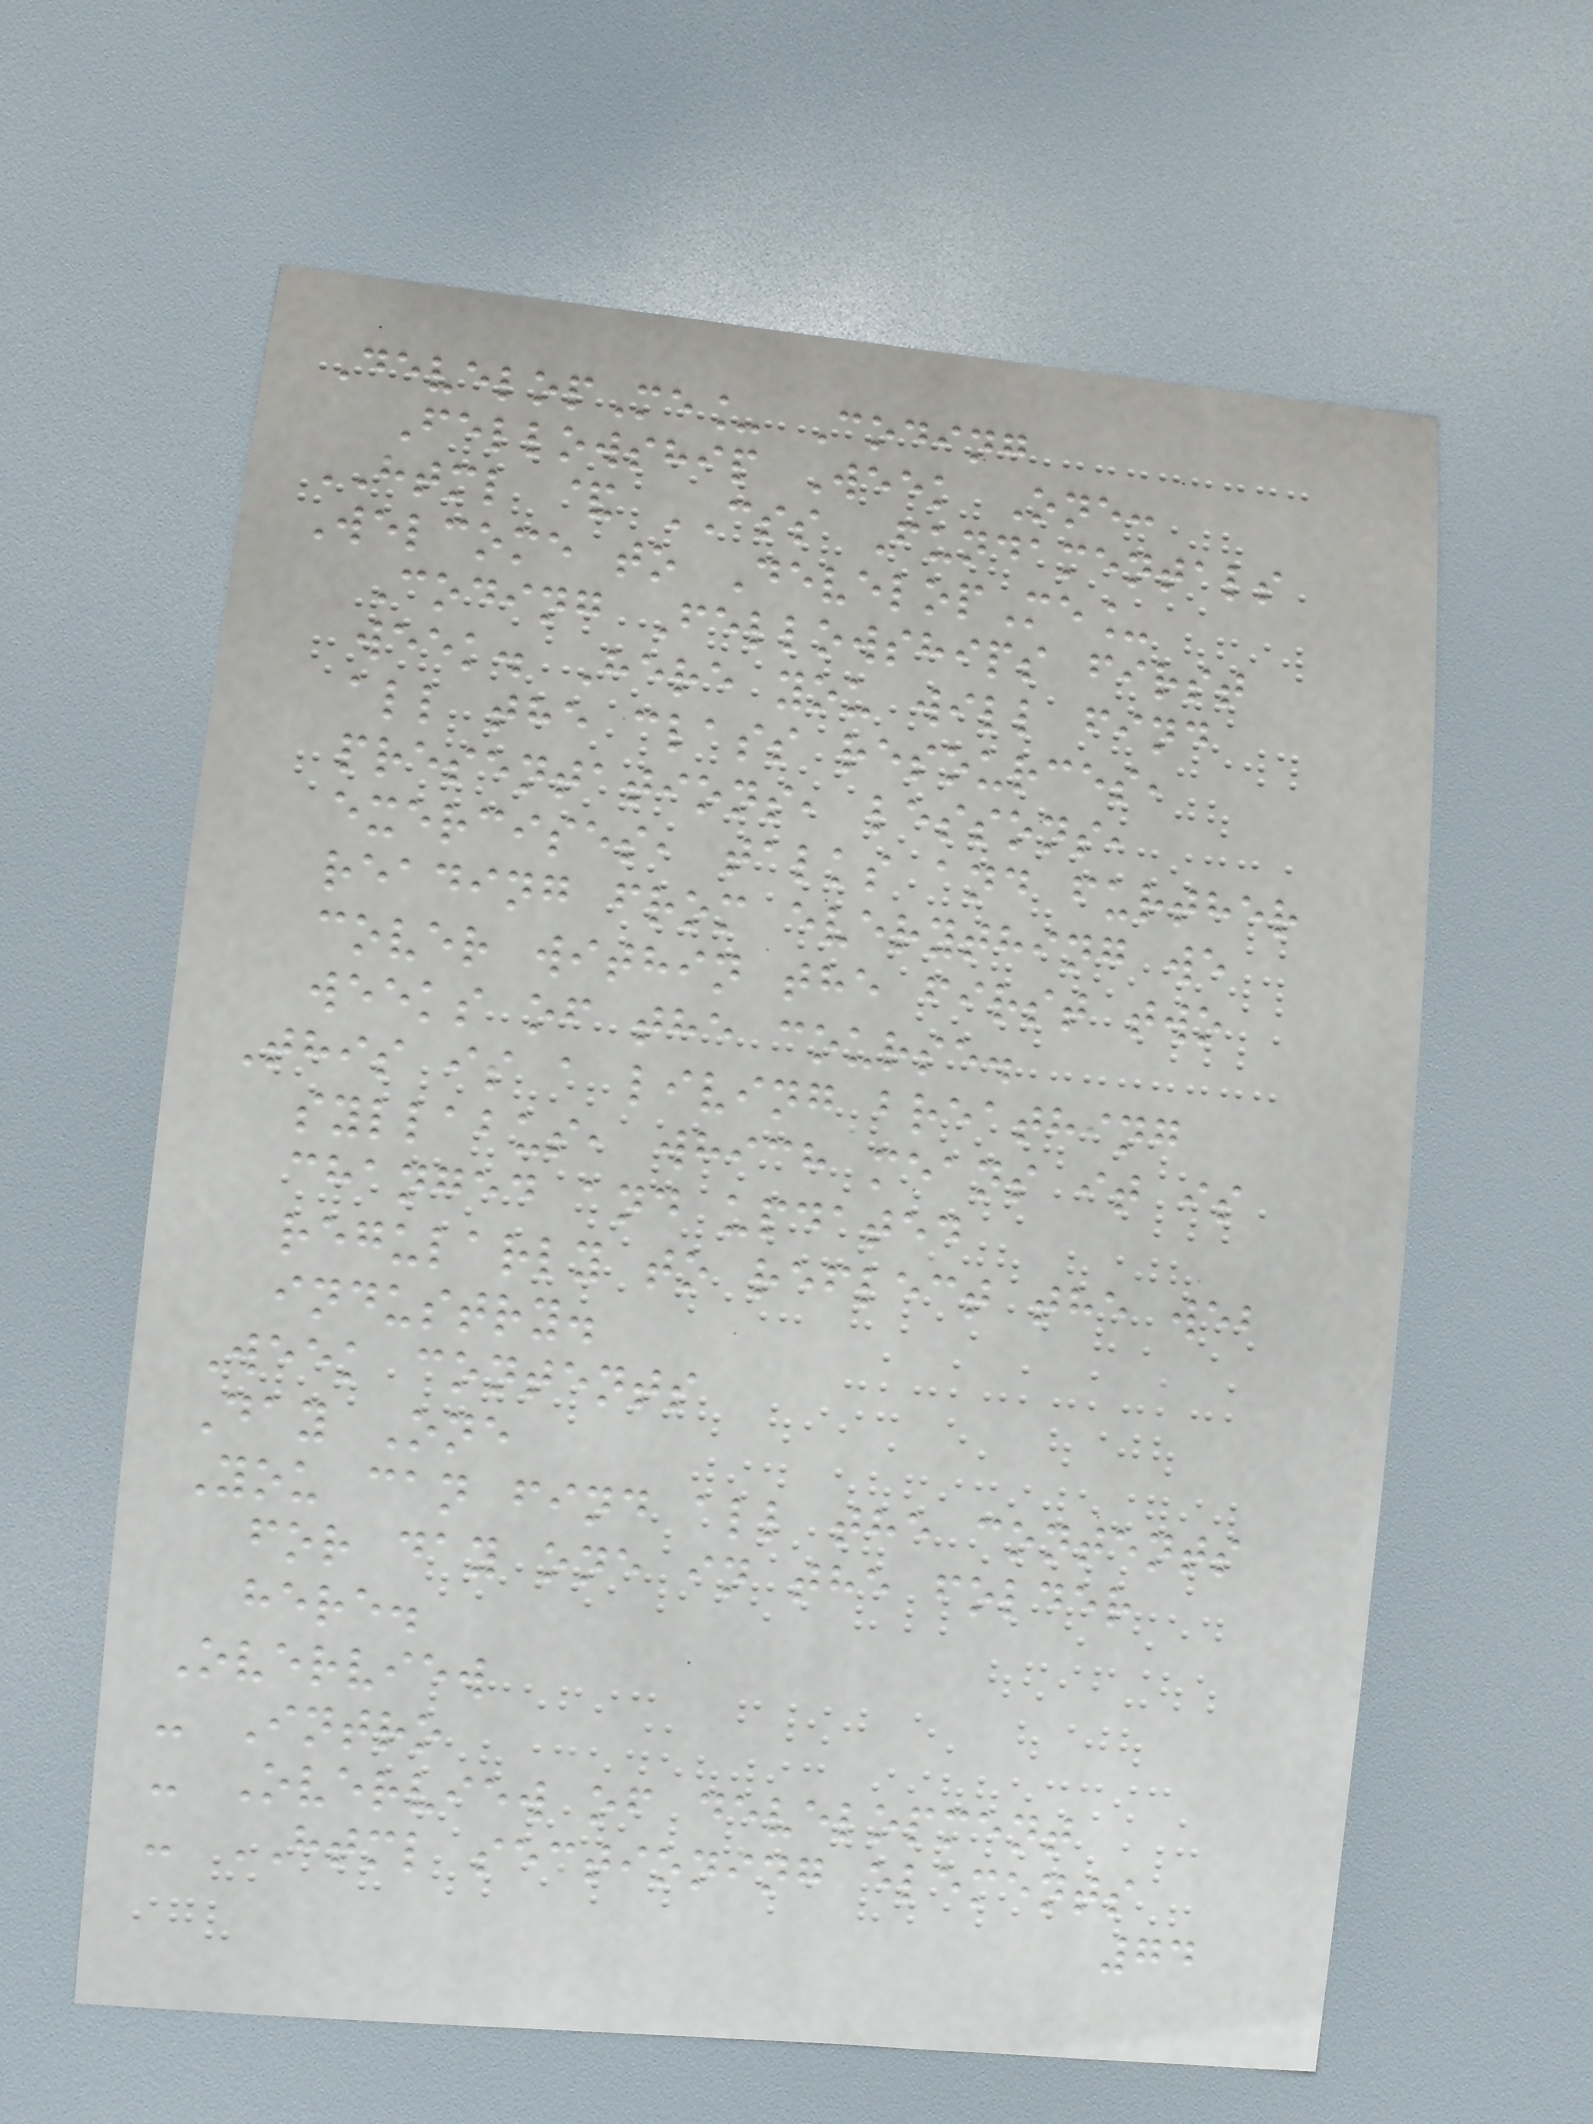DevelopMe_ Coding
Fellowship Week One:
HTML & CSS Fundamentals
Welcome to DevelopMe_
Coding Fellowships first
week. Here you will find
all the class resources,
presentations, lessons,
exercises, talks and further
reading from everything we
cover within the first two
weeks of the course.
This is a living breathing
syllabus, which means it is
changed and updated
regularly to reflect the web
industry.
Week contents
Day One
You can find all the contents
for day one in the folder
here.
Overview
- Intro
- Overview of development
- HTML sectioning elements
74
